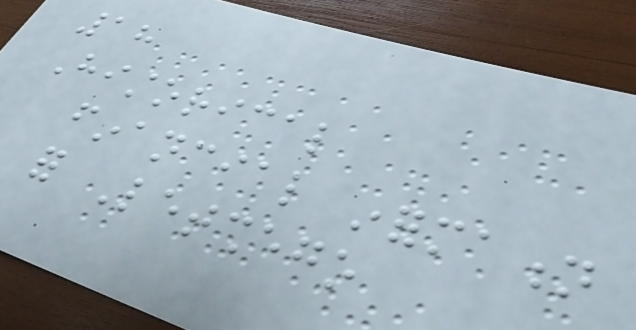18
Historical
financial information
for Letshego
